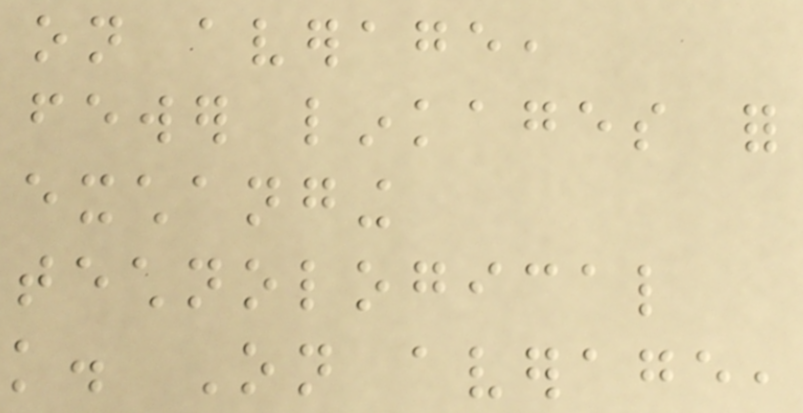on average,
fewer linkages for
exchanging
technological
knowledge. On average,
